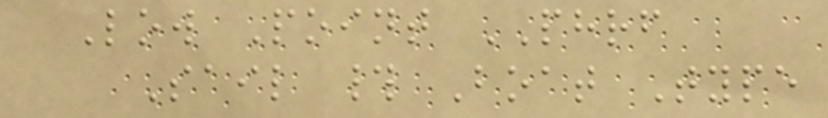Low Point PHRF
Sail # Boat Type
